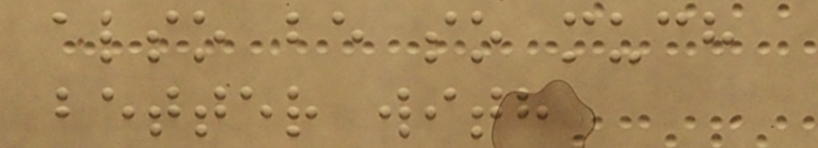also be so much
better with
